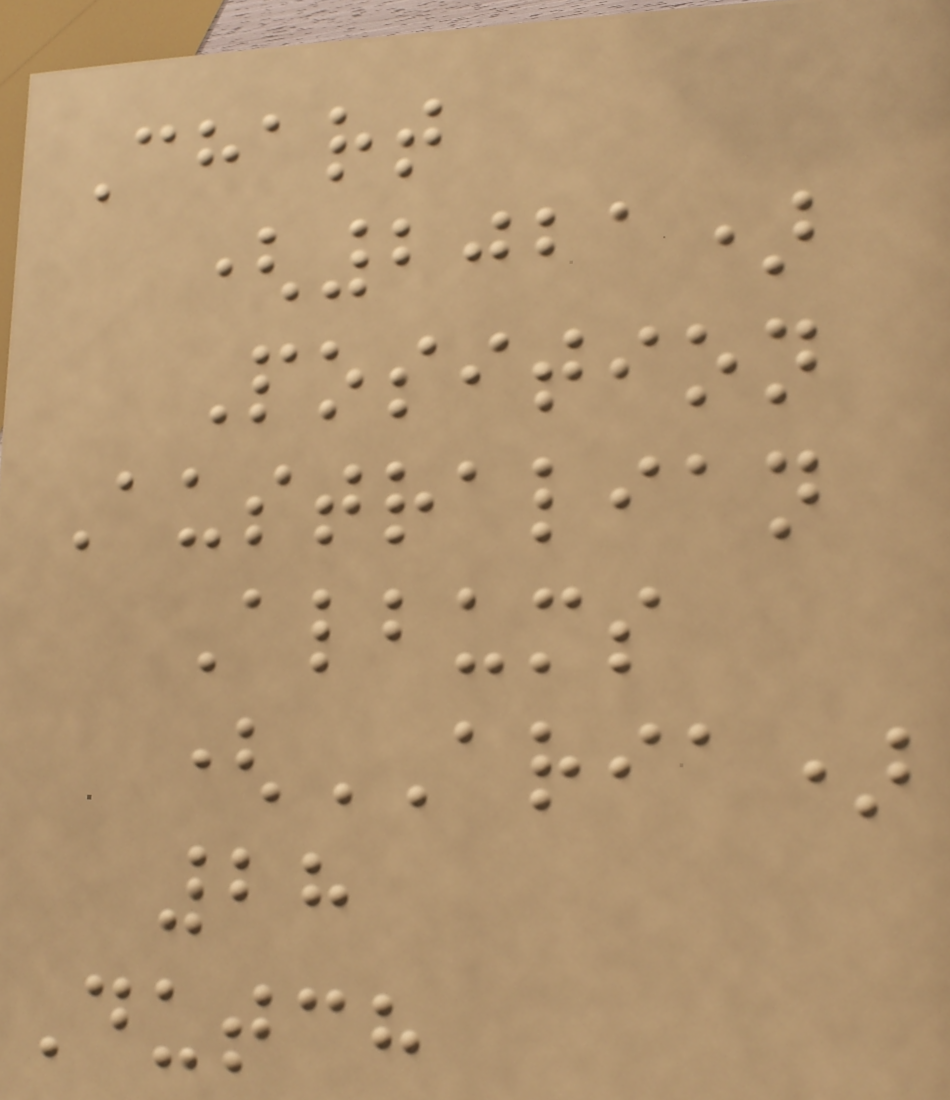Chart
(2021)
Position
Australian
Albums
(ARIA)
28
Dutch
